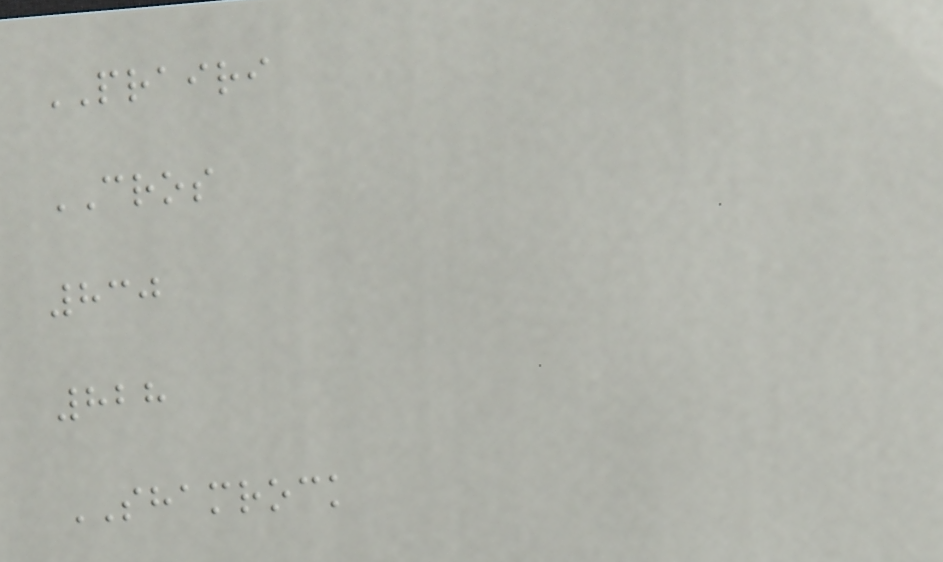PRAIRI
CROS
830
828
SHAMROCK
